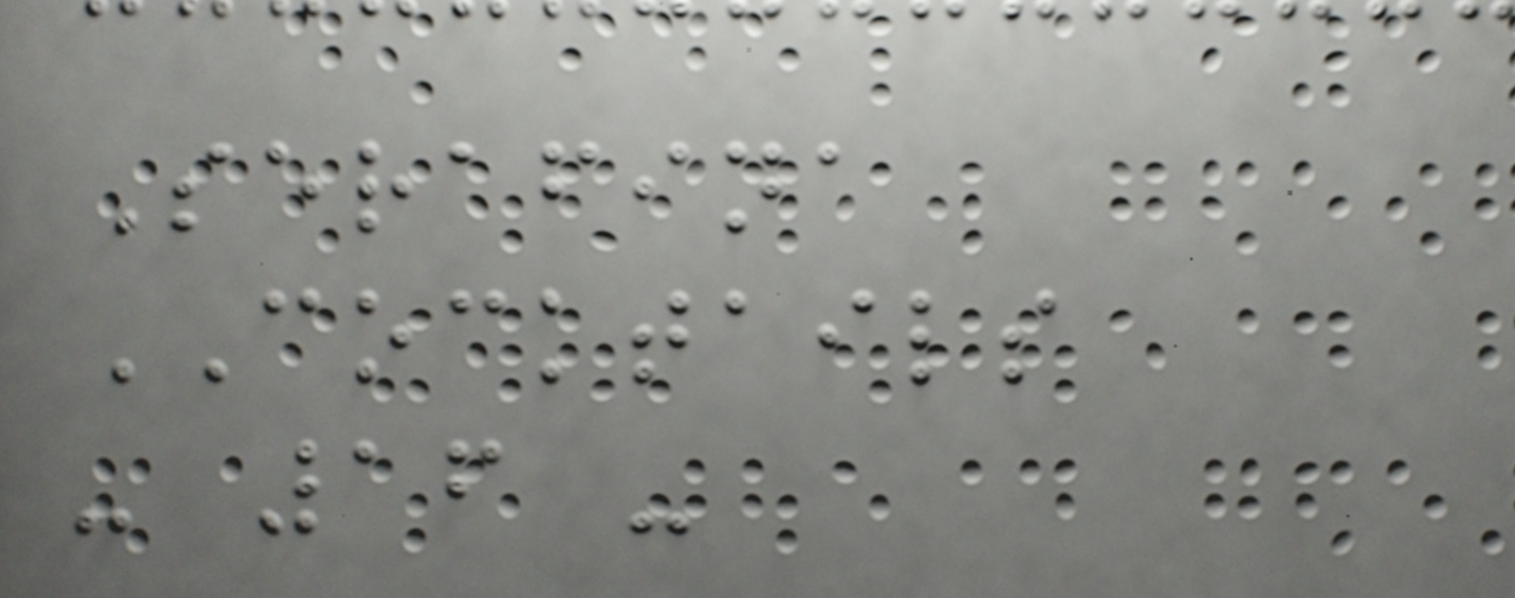Serafina
COCKTAILS
- 16 -
